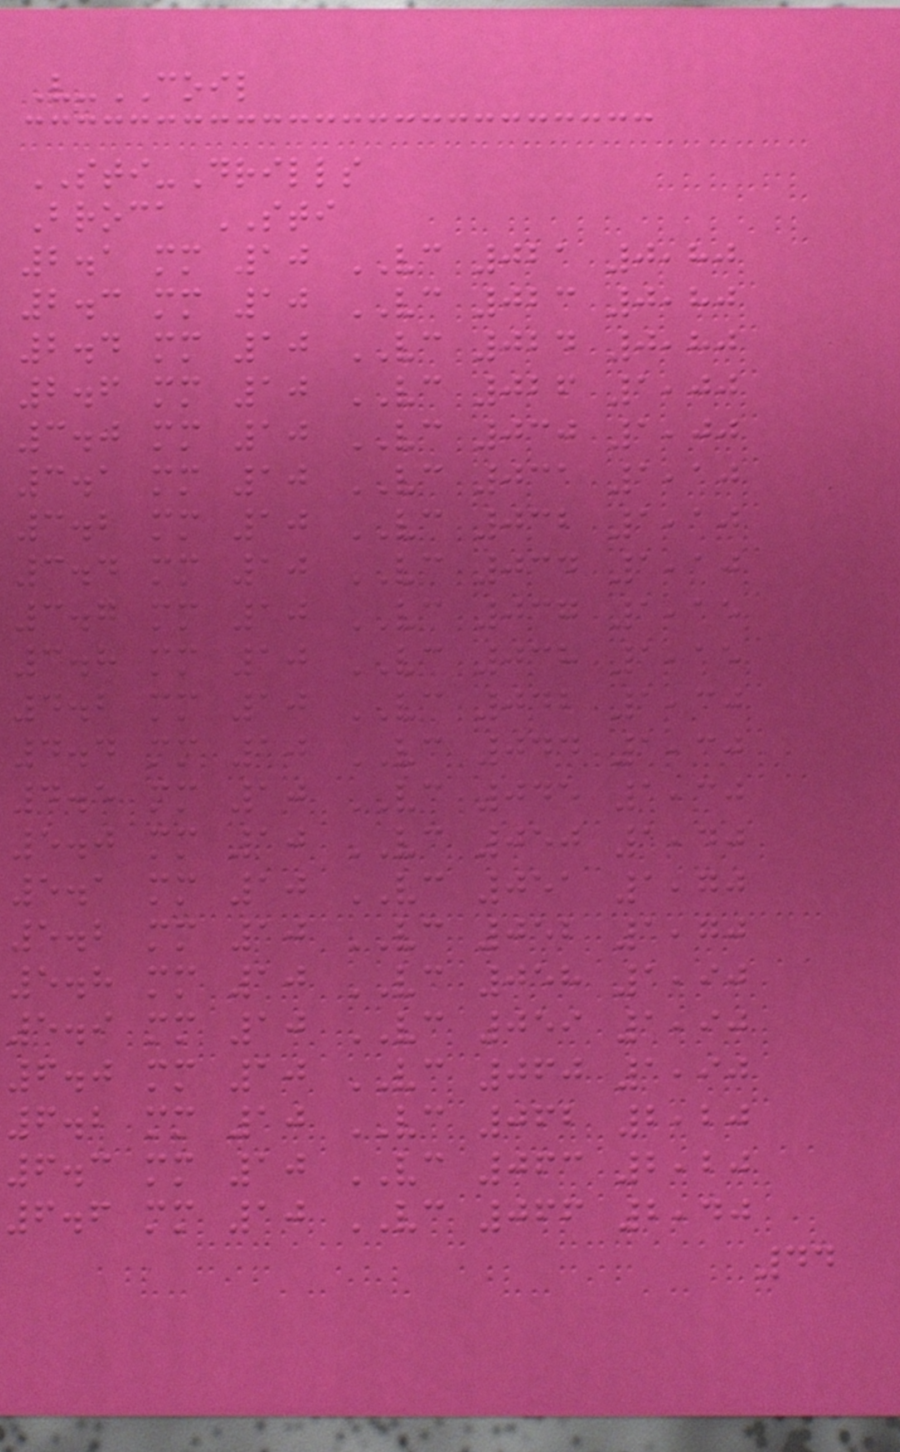V-COIL
STI-Drills
Broca STI
2.1 mm 10 VC 021 0,80
2.3 mm 10 VC 023 0,80
2.4 mm 10 VC 024 0,80
2.6 mm 10 VC 026 1,00
3.0 mm 10 VC 030 1,00
3.1 mm 10 VC 031 1,10
3.2 mm 10 VC 032 1,10
3.4 mm 10 VC 034 1,10
3.7 mm 10 VC 037 1,15
3.8 mm 10 VC 038 1,15
4.2 mm 10 VC 042 1,30
4.4 mm 10 VC 044 1,30
4.5 mm 10 VC 045 1,30
5.0 mm 10 VC 050 1,40
5.1 mm 10 VC 051 1,70
5.2 mm 10 VC 052 1,70
5.8 mm 10 VC 058 1,90
5.9 mm 10 VC 059 1,90
6.0 mm 10 VC 060 1,90
6.2 mm 10 VC 062 2,20
6.3 mm 10 VC 063 2,20
6.6 mm 10 VC 066 2,40
44
